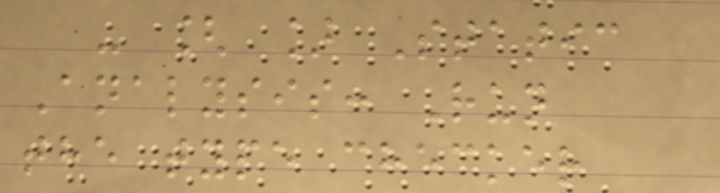- [ ] Static
Analysis: Run
the type checker
